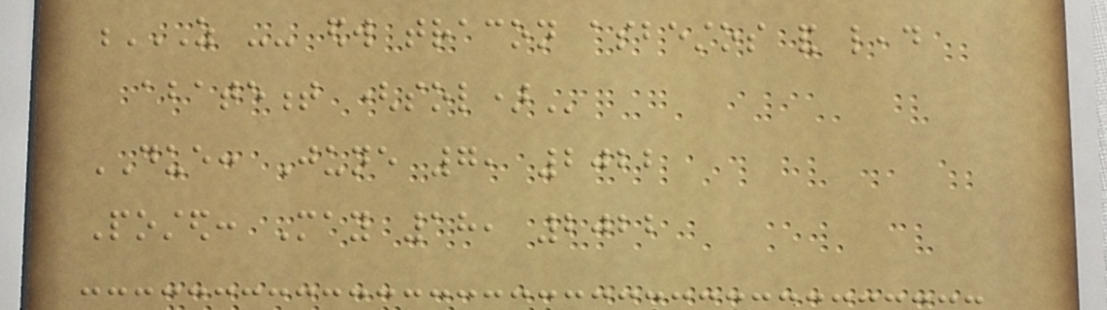Z -- EDW TRACON ASBESTOS AND LEAD
ABATEMENT (SOL)
DUE: June 7, 2022
Posted: May 18, 2022
